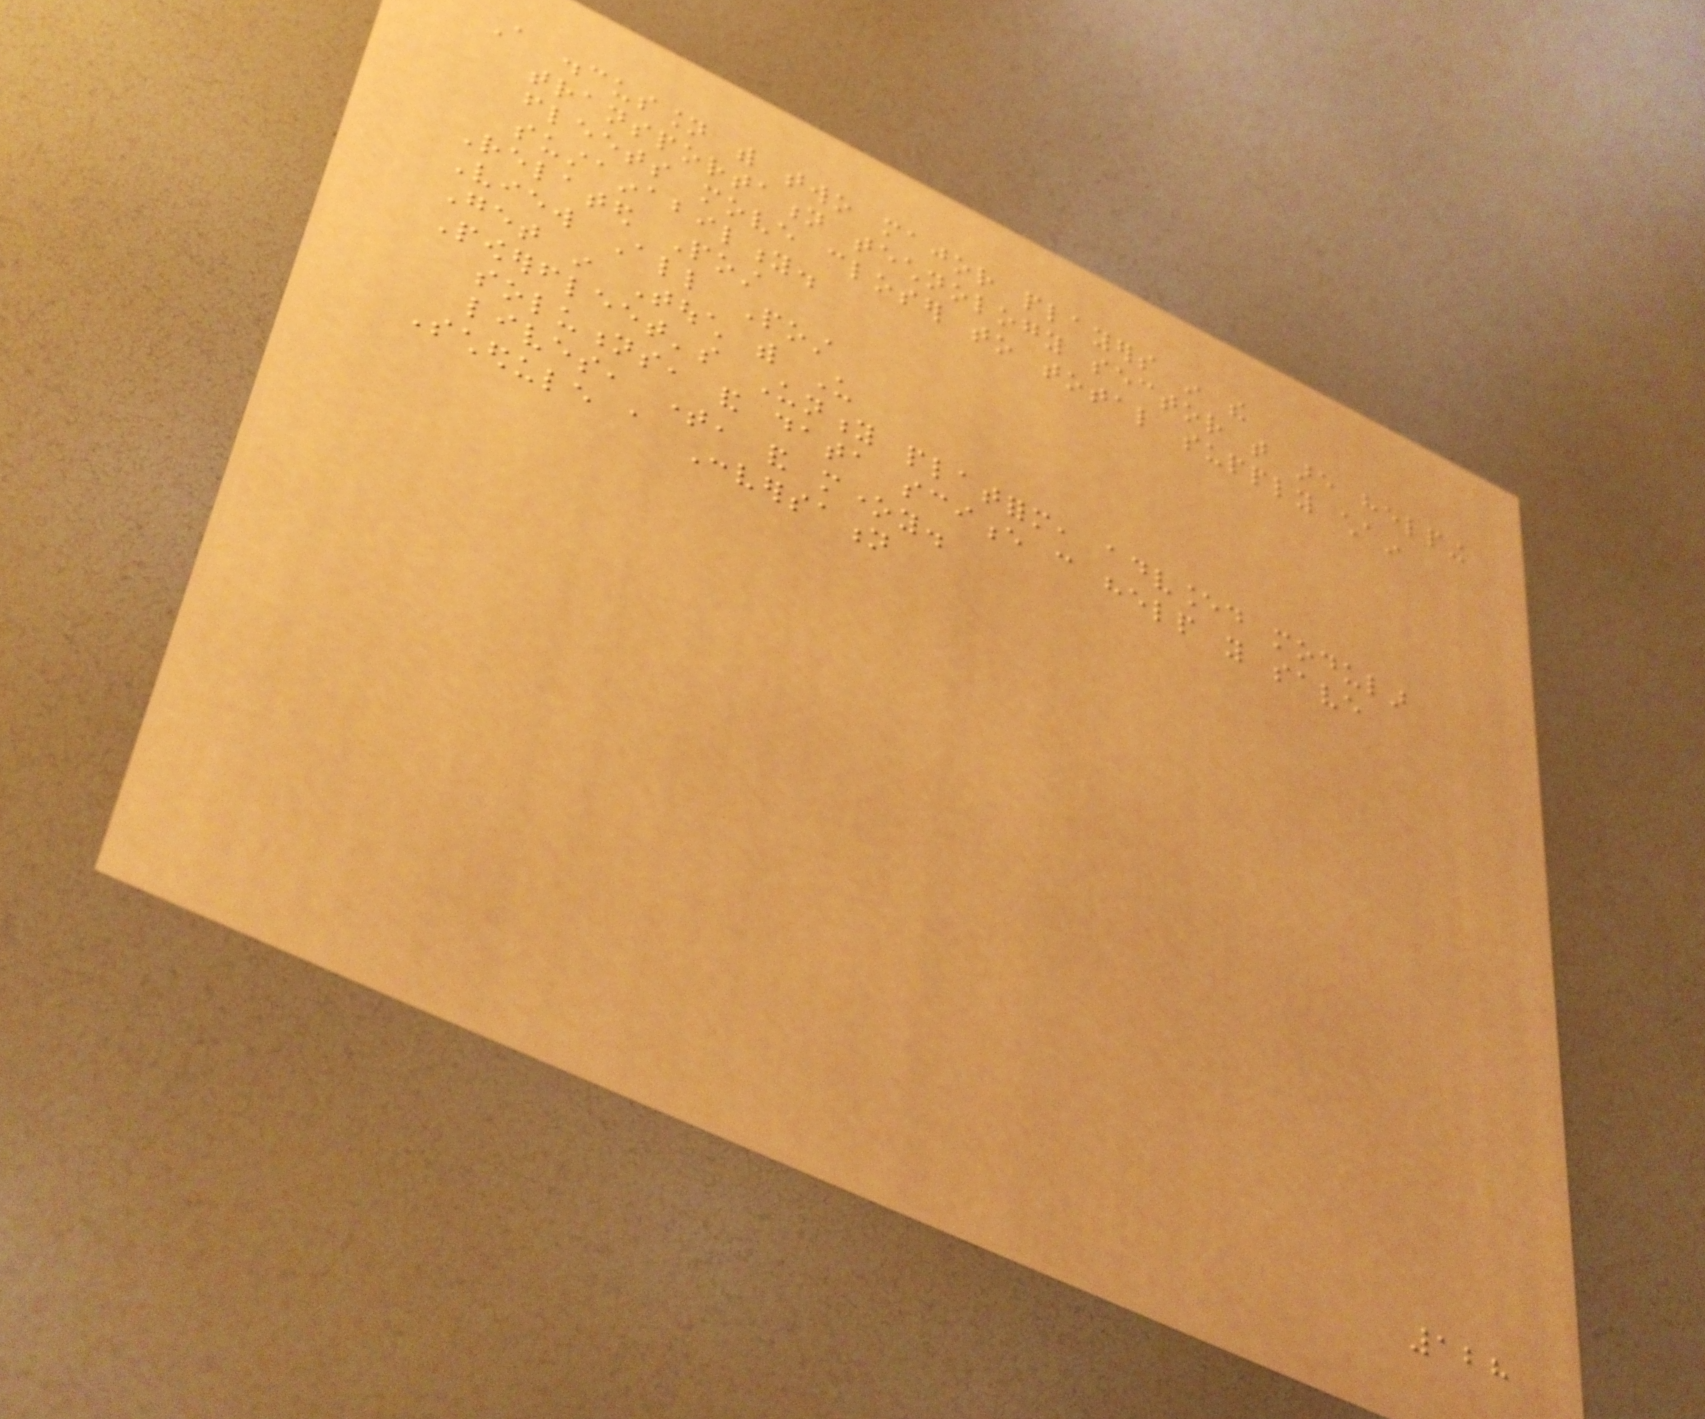A discussion with two major players in the
transportation technology sector that are helping
fleets move closer to total supply chain
sustainability.
Related Post
View All Post
Get in Touch with Us
Powerfleet's Unity platform, advanced modular
solutions, and data science can help you save
lives, time, and money.
Schedule a Conversation
128
